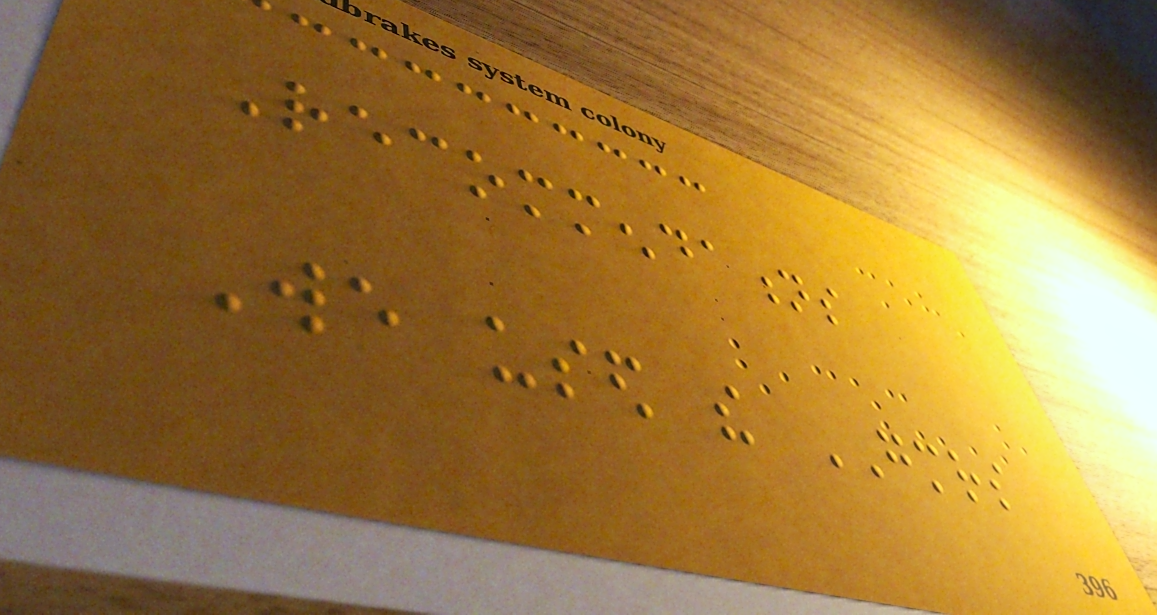Recommendations
We used the GMRS
